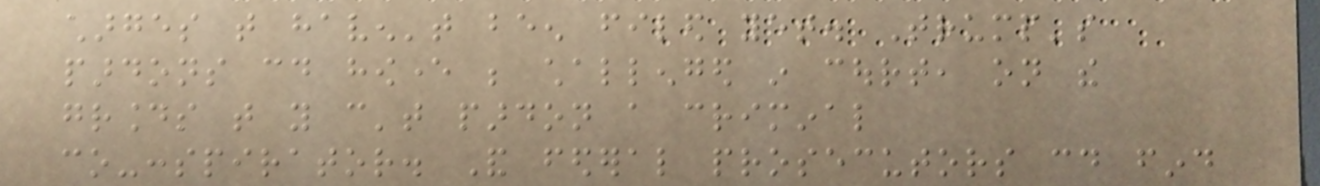charges that haven't been filed yet. Trump's
pardons could however be challenged in court, on the
grounds that you can't pardon a criminal
co-conspirator. And federal prosecutors could find
